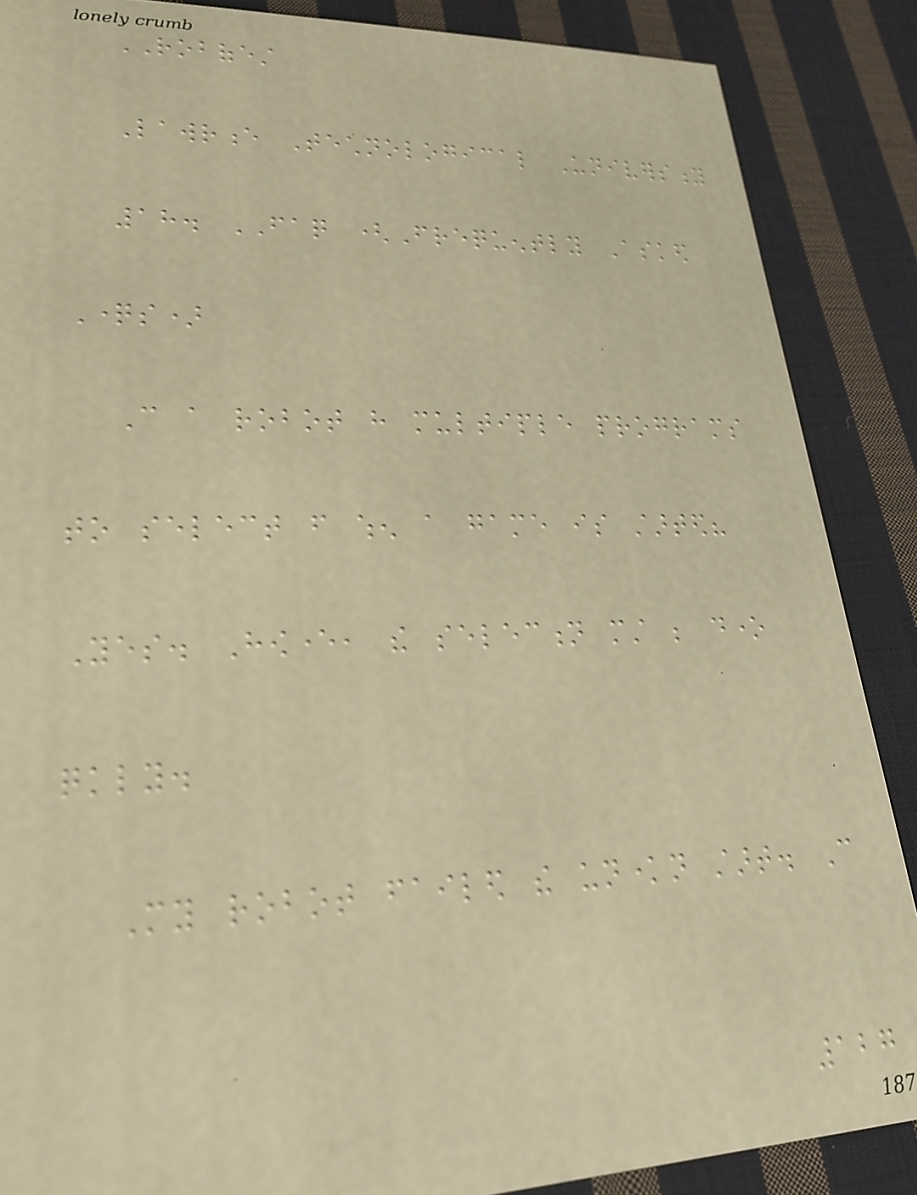ROBOFEST
Lawrence Technological University
18. FAQ (Frequently Asked
Questions)
Can a robot have multiple programs
to select from when a game is started?
Yes. However, the selection must be done
quickly.
My robot failed the unknown start. Can
127
